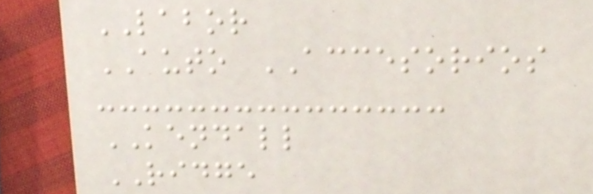LABOR
AUTO ACCESORIOS
KENDALL
RIDGE
